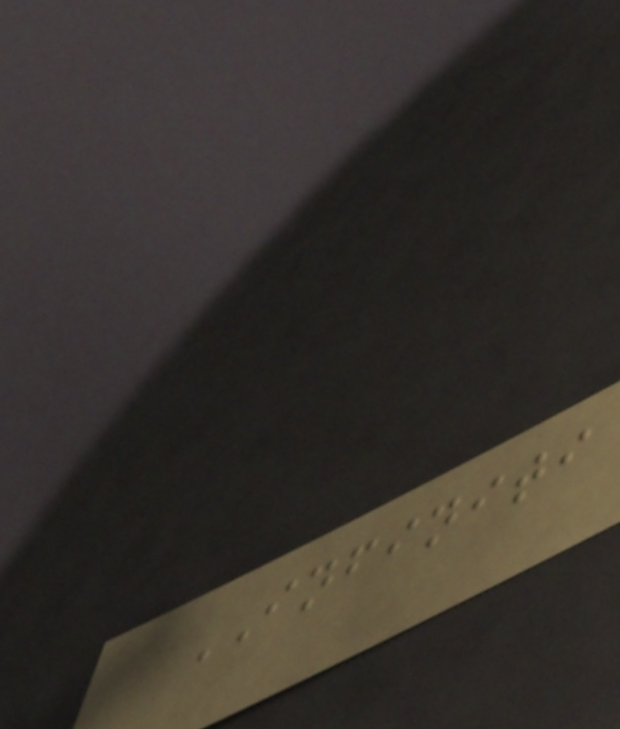INFINITI
